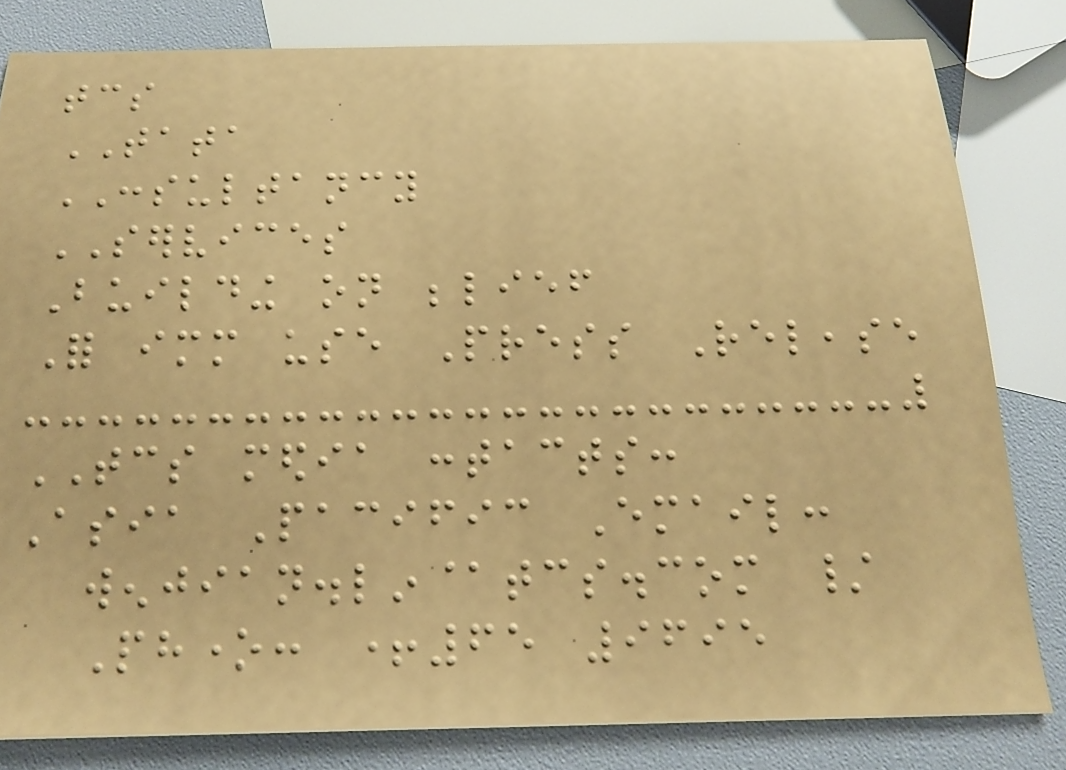tcs
TATA
CONSULTANCY
SERVICES
Building on belief
For immediate use Press Release
TCS media contacts:
Asia Pacific Email:
wenjian.lin@tcs.com /
Phone: +65 9695
